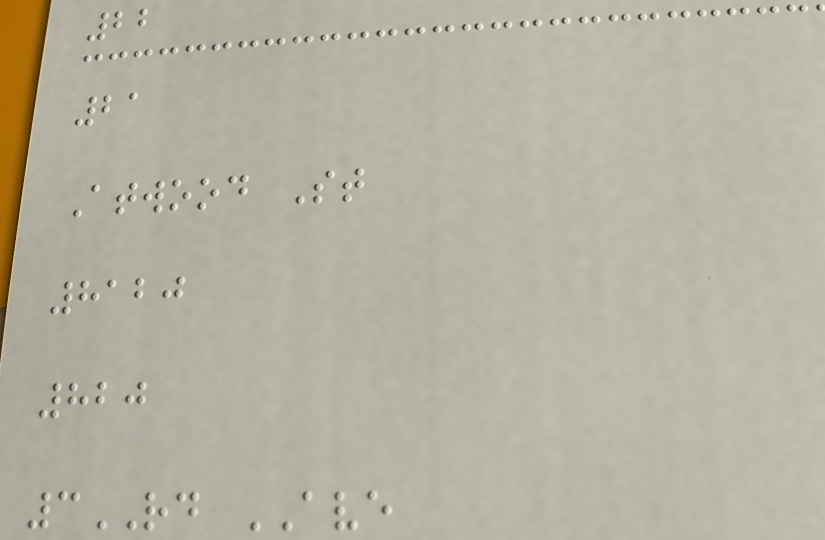22
21
Atwood St
8120
820
3RD AVE
